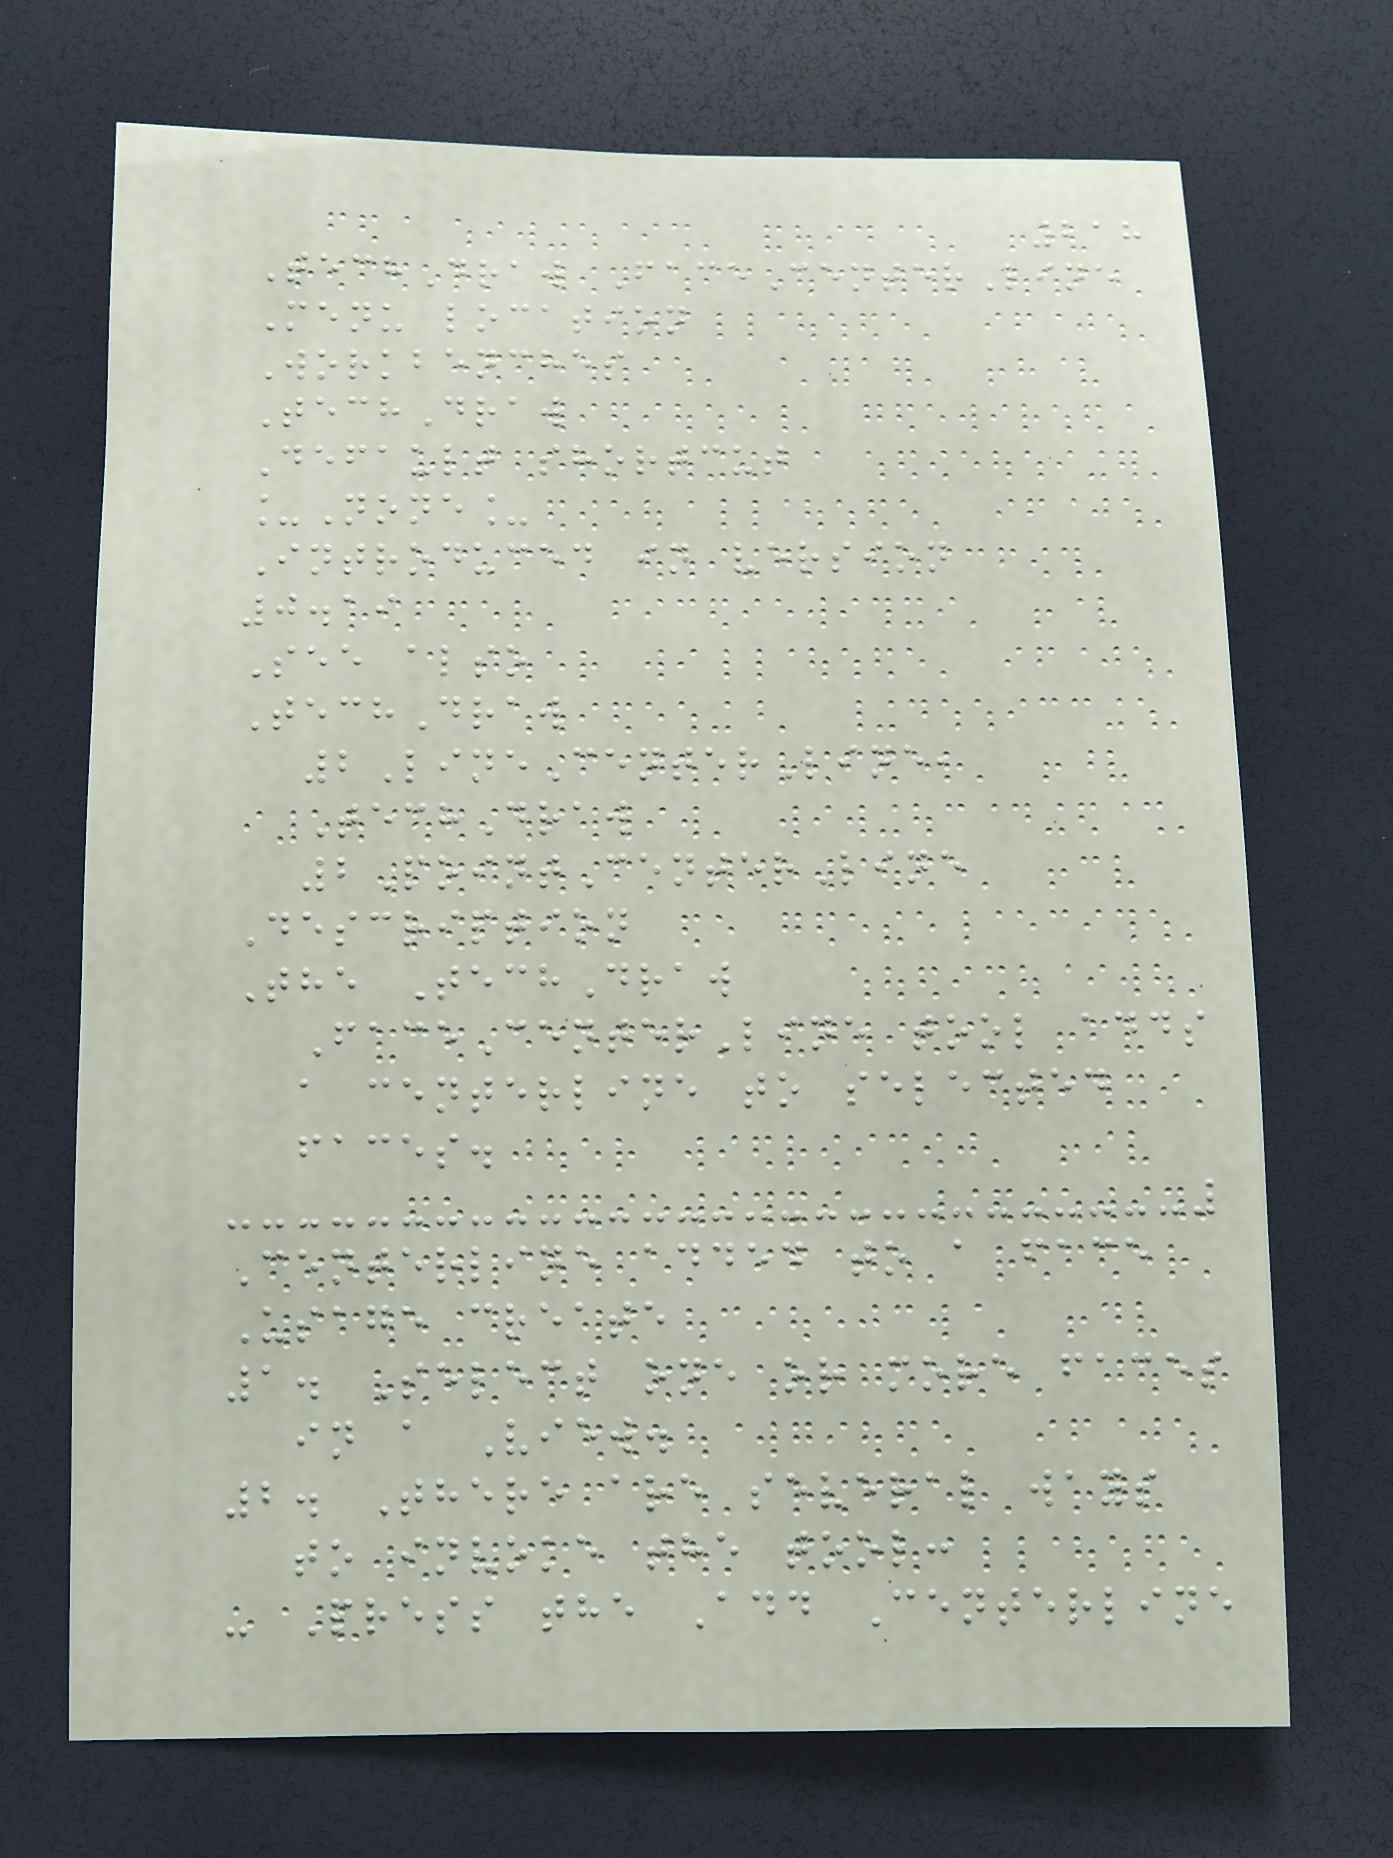218
TechDraw FaceCenterLine
Menu location
Workbenches
TechDraw
Default shortcut
_None_
Introduced in version
0.19
See also
TechDraw
2LineCenterLine,
TechDraw
2PointCenterLine
Description
The TechDraw
FaceCenterLine tool adds
a centerline to selected
faces.
Centerline added to a face
Usage create
1. Select one or more faces
in a View.
2. There are several ways
to invoke the tool:
- Press the Add Centerline
